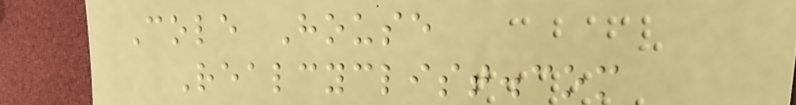Cole House
Realcyclist.com
